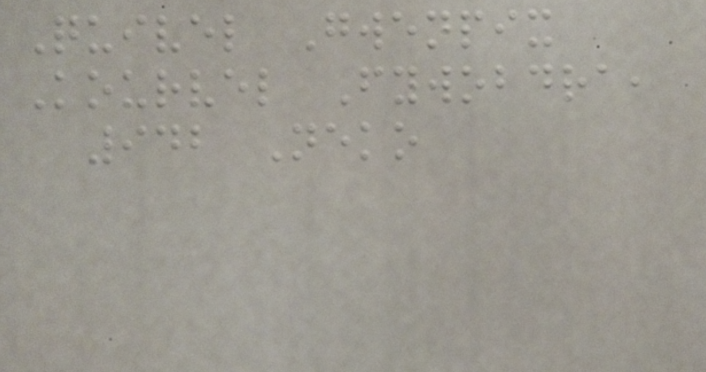Quivel Gwenpix
Kourvel Fywobdra,
942 Neko
